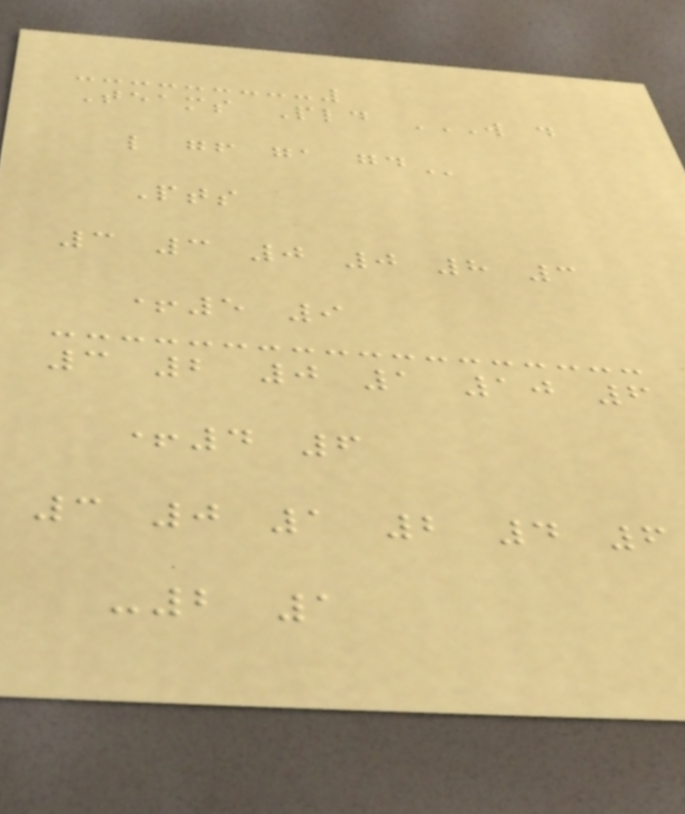Teams Pld W D
L GF GA GD
Pts
3 3 0 0 8 3
+5 9
3 2 0 1 10 6
+4 6
3 0 1 2 4 6
-2 1
